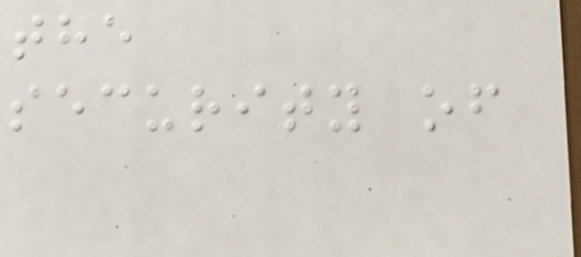the
security of
